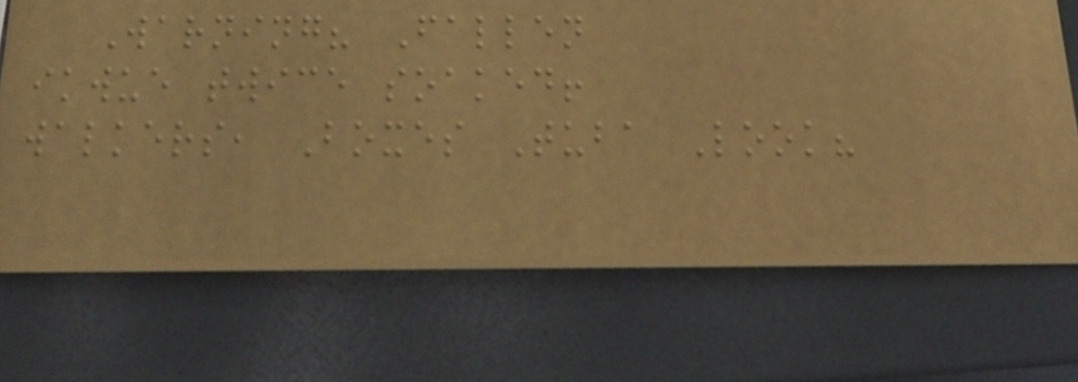Warning? Fallen
ikwue twice soaked!
walkers, Boxes Tuba Look?
